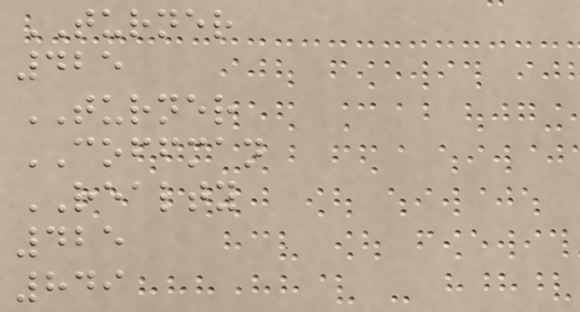TURNER
425
TURNER
COFFMAN
REALTY
425
849
